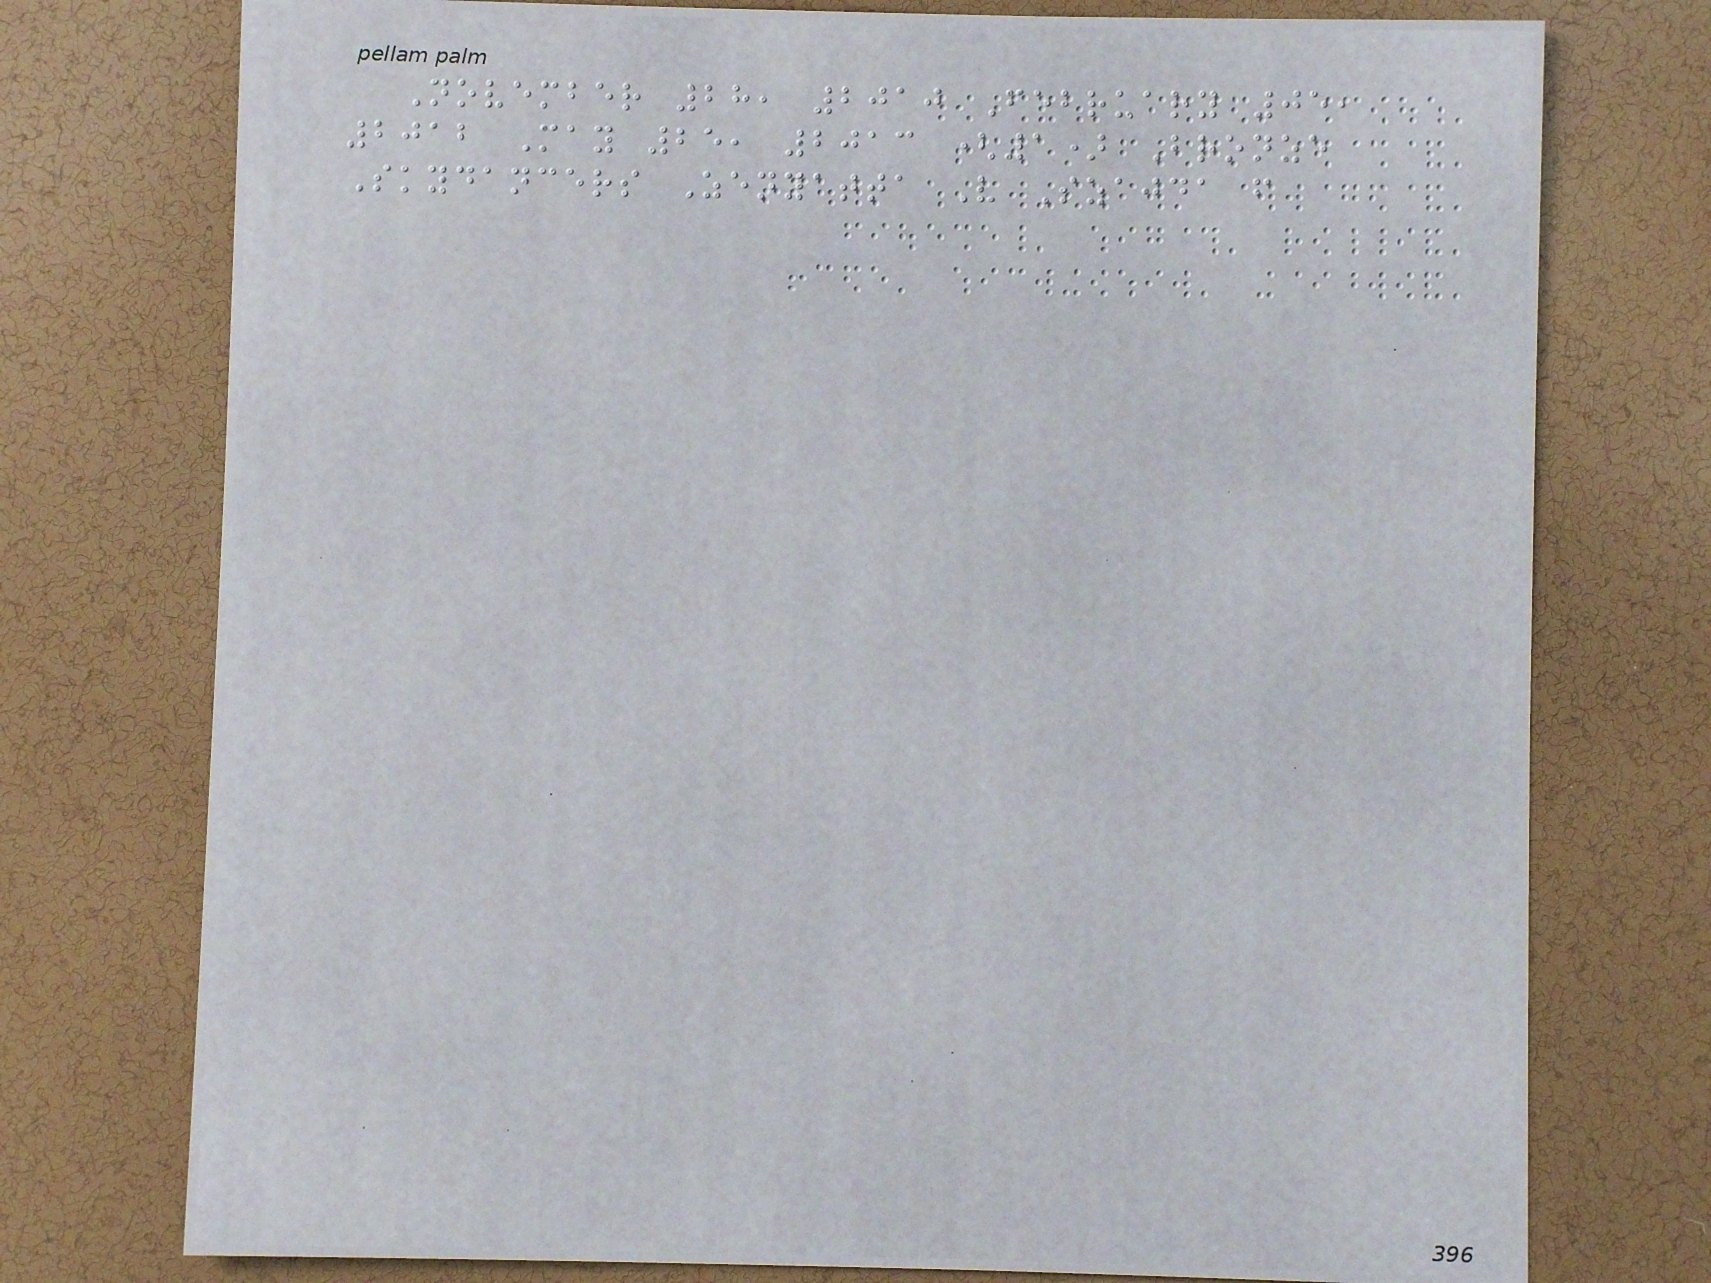November 28, 2010 February 05,
2012 May 25, 2013 (1) Bronze
Skydancers Zenyatta V Szajda f
